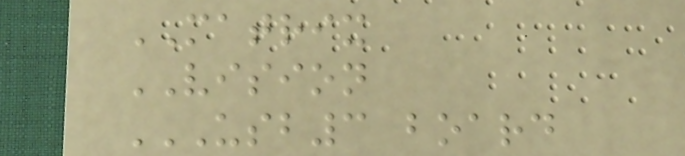MATRIX
VISION
USB3 BOARD
